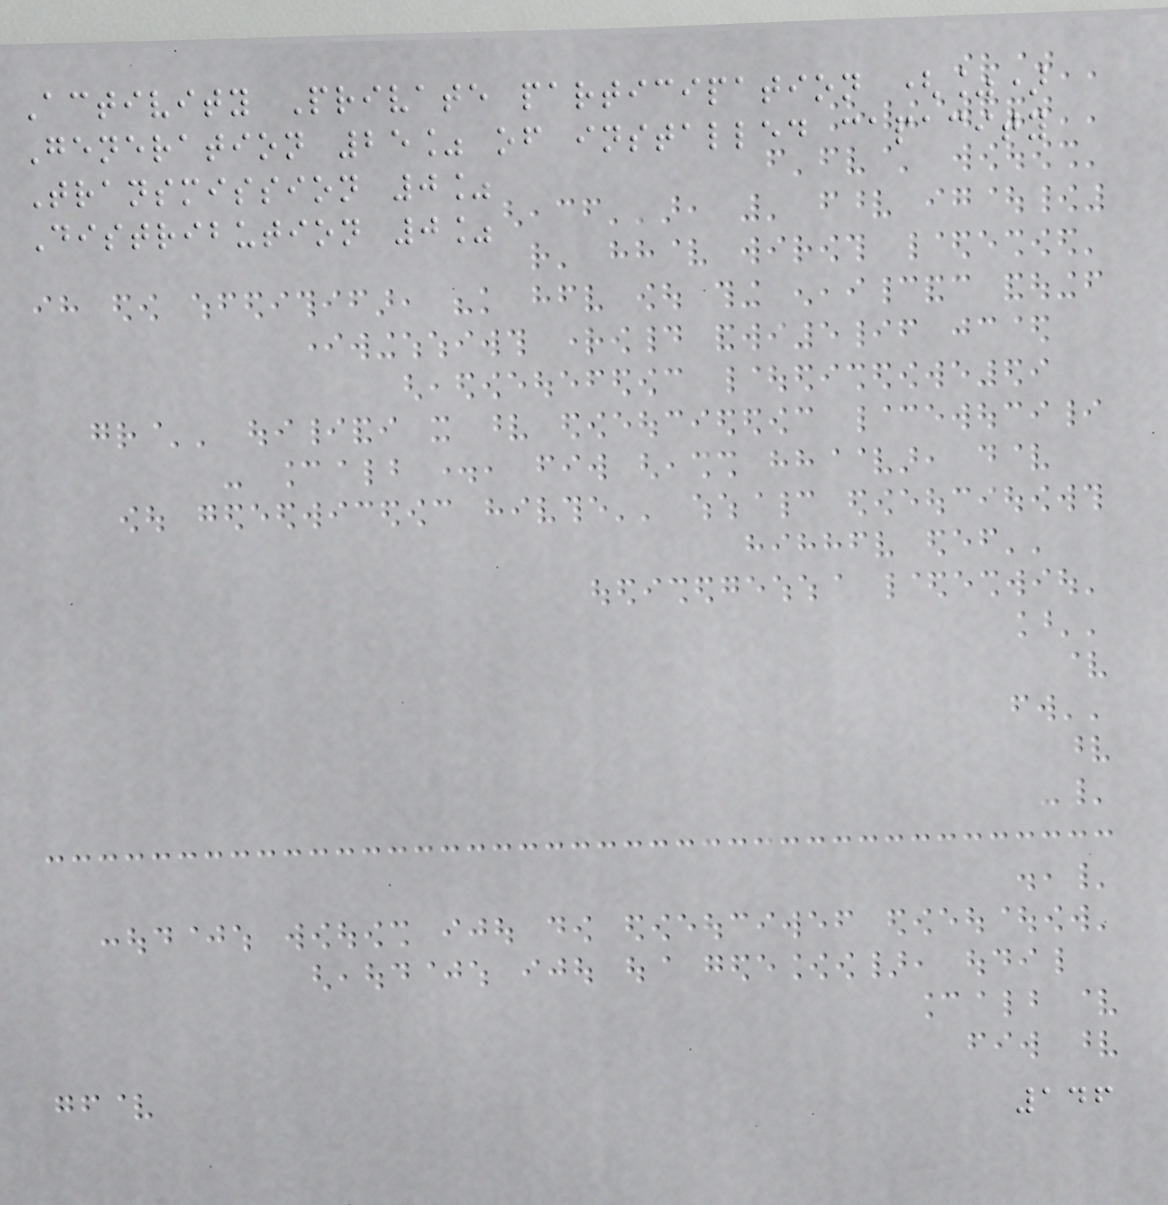Activity Private participation (%)
Generation 25% of installed capacity
Transmission 0%
Distribution 0%
146
